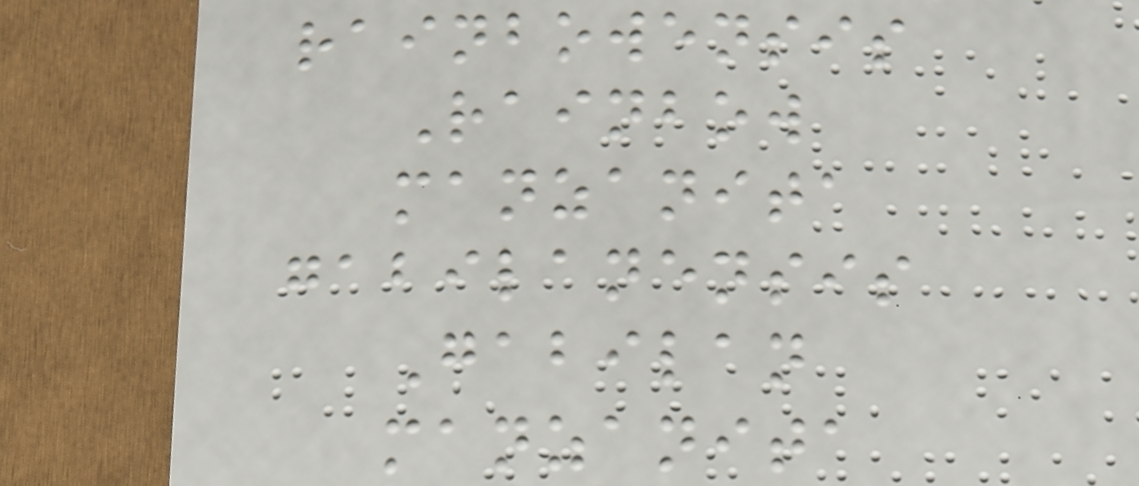rainbowensis
Rainbow
manzanita
gabilanensis
Gabilan
manzanita
